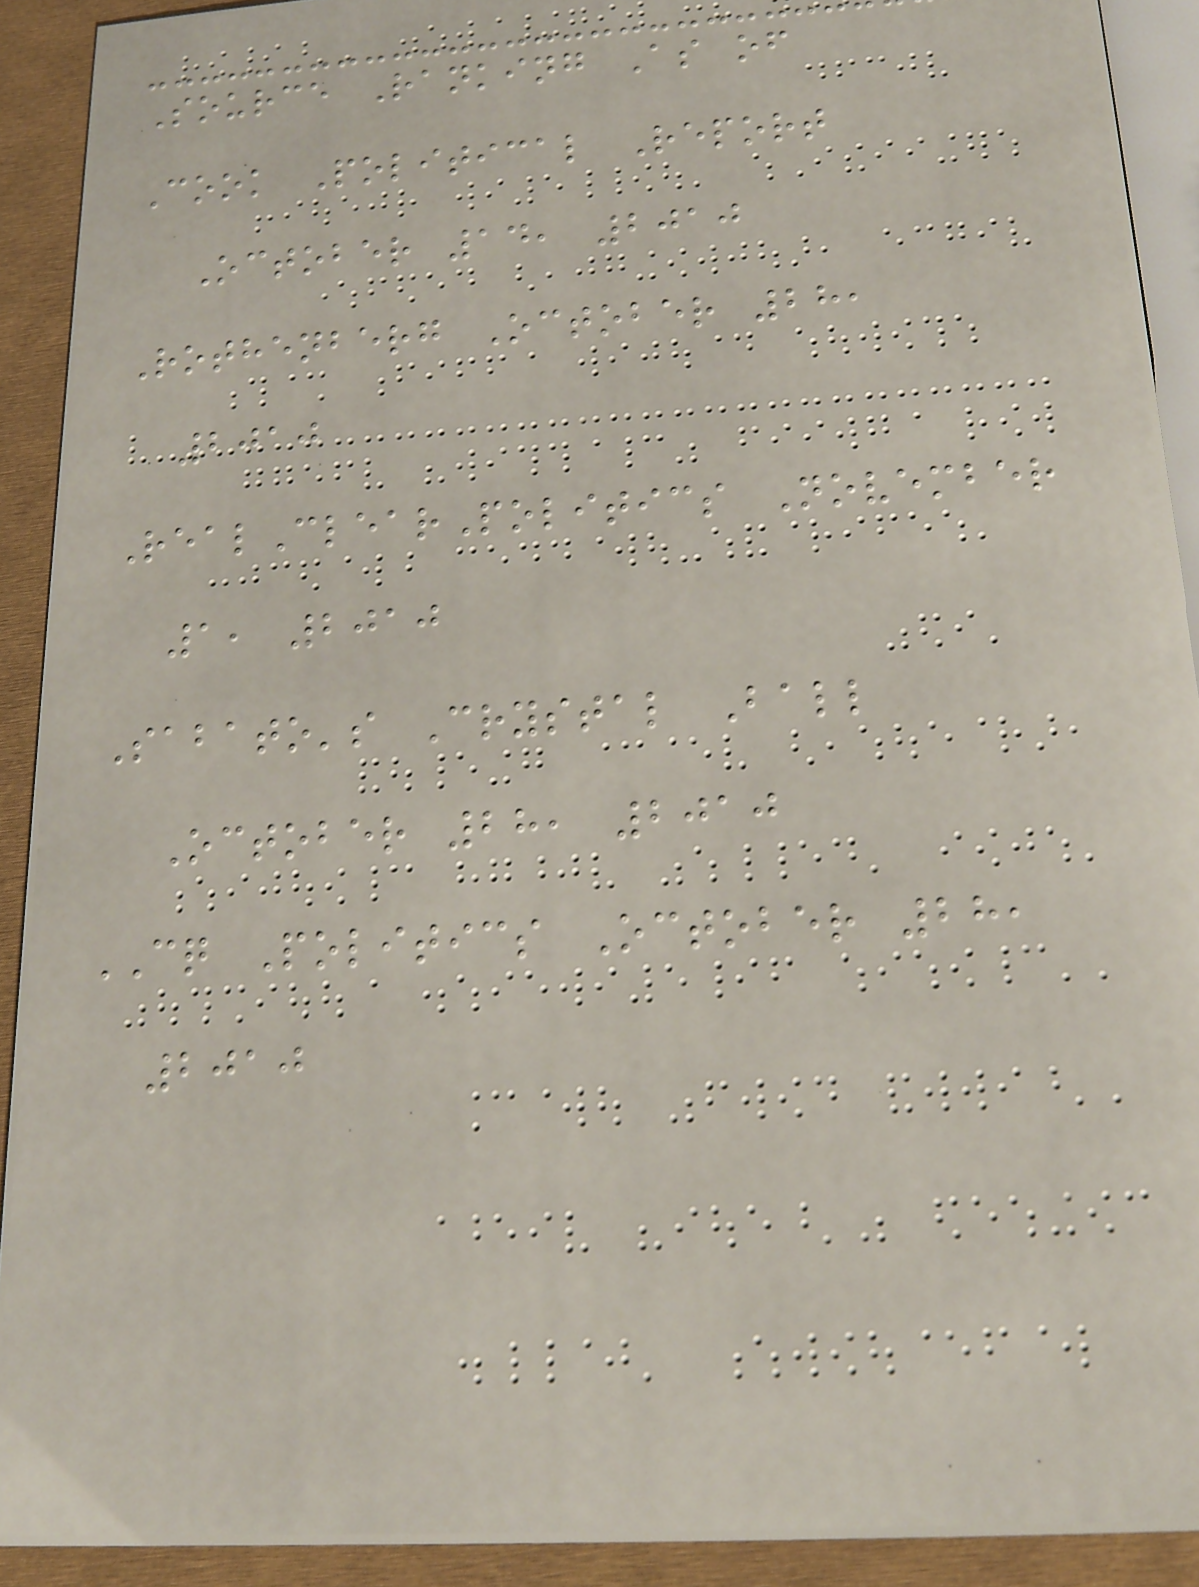Source Ranking As of
Cook Political Report
October 14, 2010
Rothenberg October 28,
2010
RealClearPolitics November
1, 2010
Sabato's Crystal Ball
October 28, 2010
CQ Politics October 28,
2010
